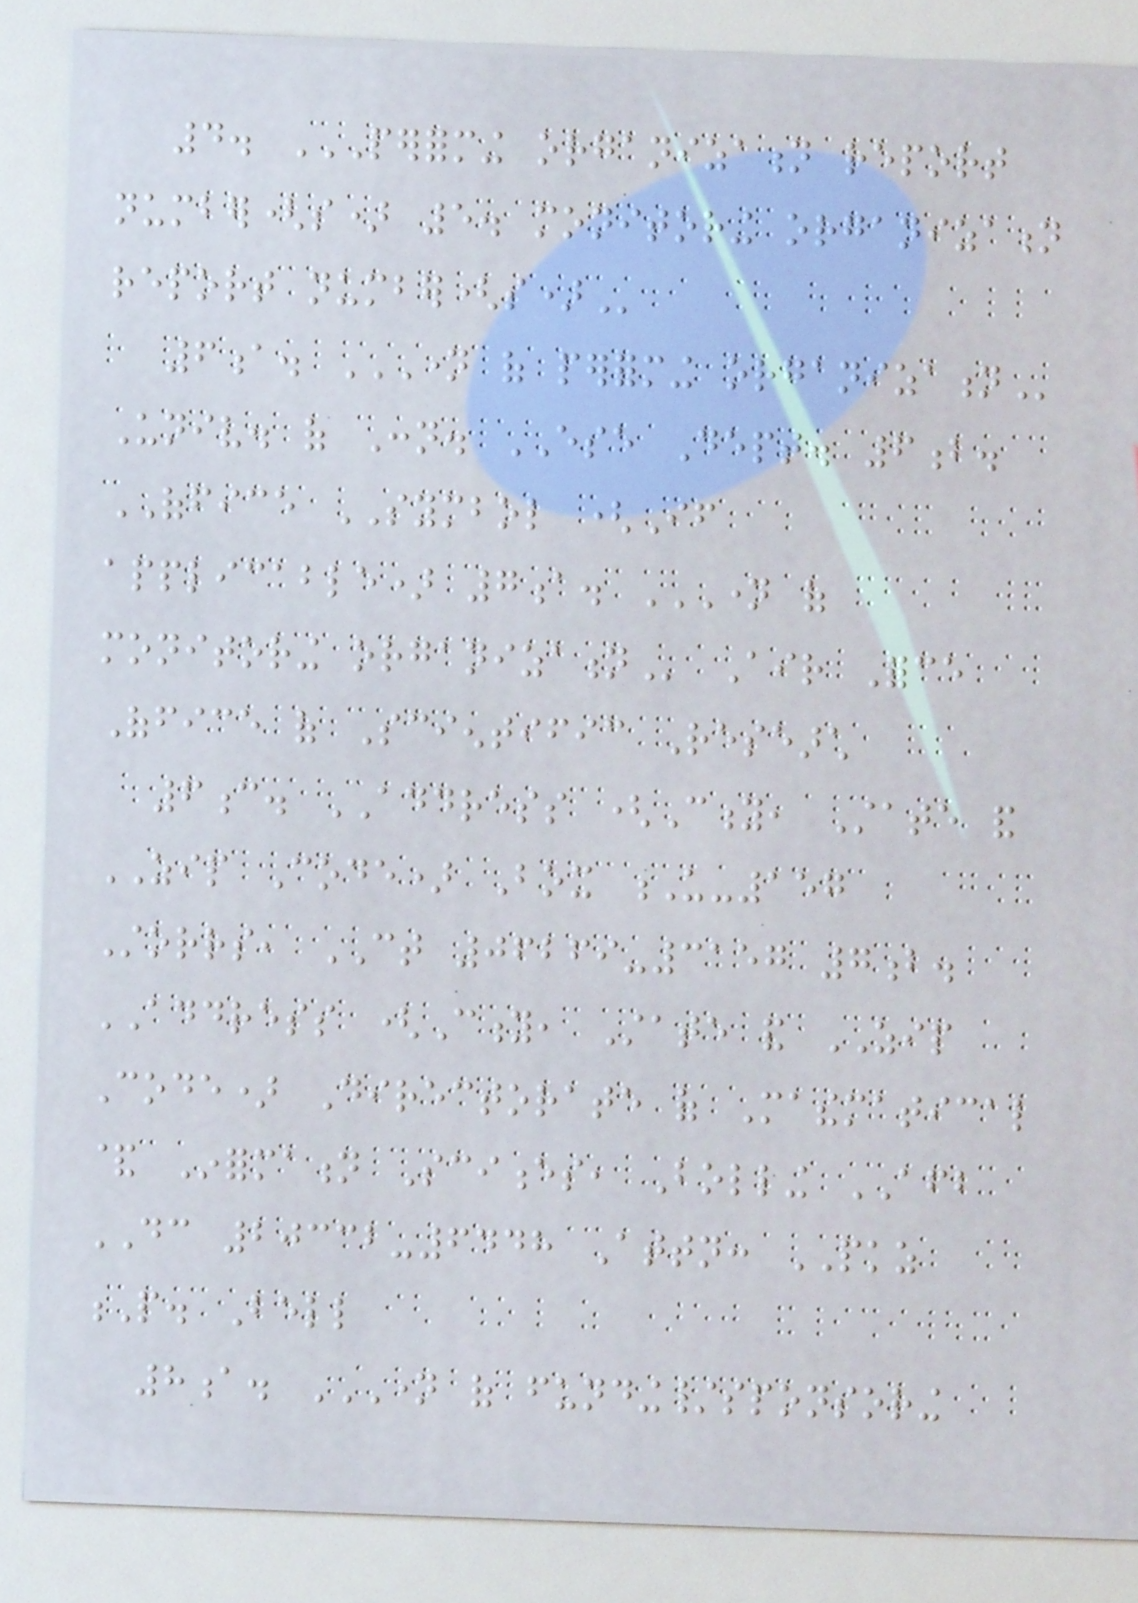4. PERFORMING ORGANIZATION REPORT
NUMBER(S) 5. MONITORING ORGANIZATION
REPORT NUMBER(S)
6a. NAME OF PERFORMING ORGANIZATION
Univ. of Conn. ESE Dept. 6b.
OFFICE SYMBOL (If
applicable) 7a. NAME OF
MONITORING ORGANIZATION Air Force
Office of Scientific Research
6c. ADDRESS (City, State and
ZIP Code) Box U-157
Storrs, CT 06269-3157 7b.
ADDRESS (City, State and ZIP
Code) Directorate of Mathematical
& Information Sciences, Bolling AFB
DC 20332-6448 Attn: PKZ
P. Bell
8a. NAME OF FUNDING/SPONSORING
